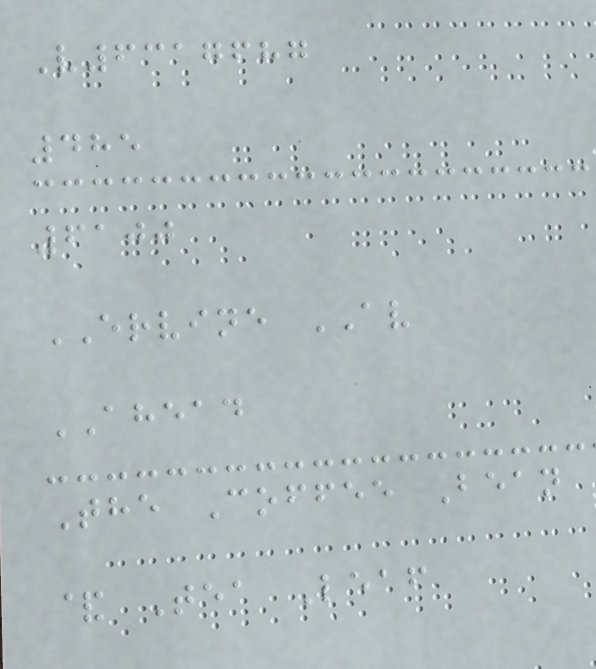V6317687
485
6100
ERVINE AV
AHEAD
The Coffee Bean
& Tea Leaf
